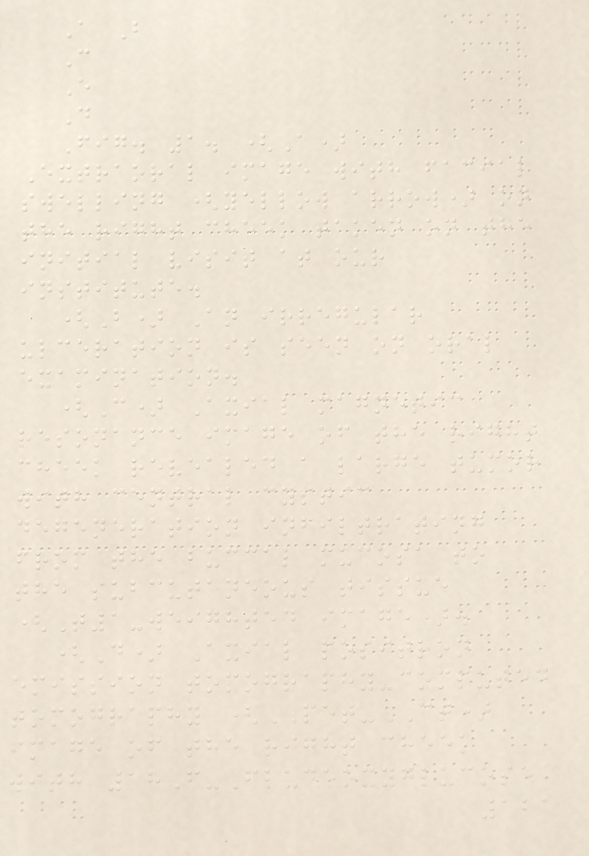A B
C
E
D
Fig. 1. (A)
Extraoral image with facial
swelling (yellow arrow) on
the right cheek taken on the
initial visit at our
institute.
(B) An irregular
ulceration is seen on oral
examination.
(C) Axial magnetic
resonance image of the right
cheek revealed a large tumor
with central cystic
degeneration infiltrating
from the buccal mucosa to
the subcutaneous tissue
(T1-weighted image).
(D) Axial positron
emission tomography-computed
tomography (PET-CT)
image of the right cheek
with 18F-Fludeoxyglucose
121
